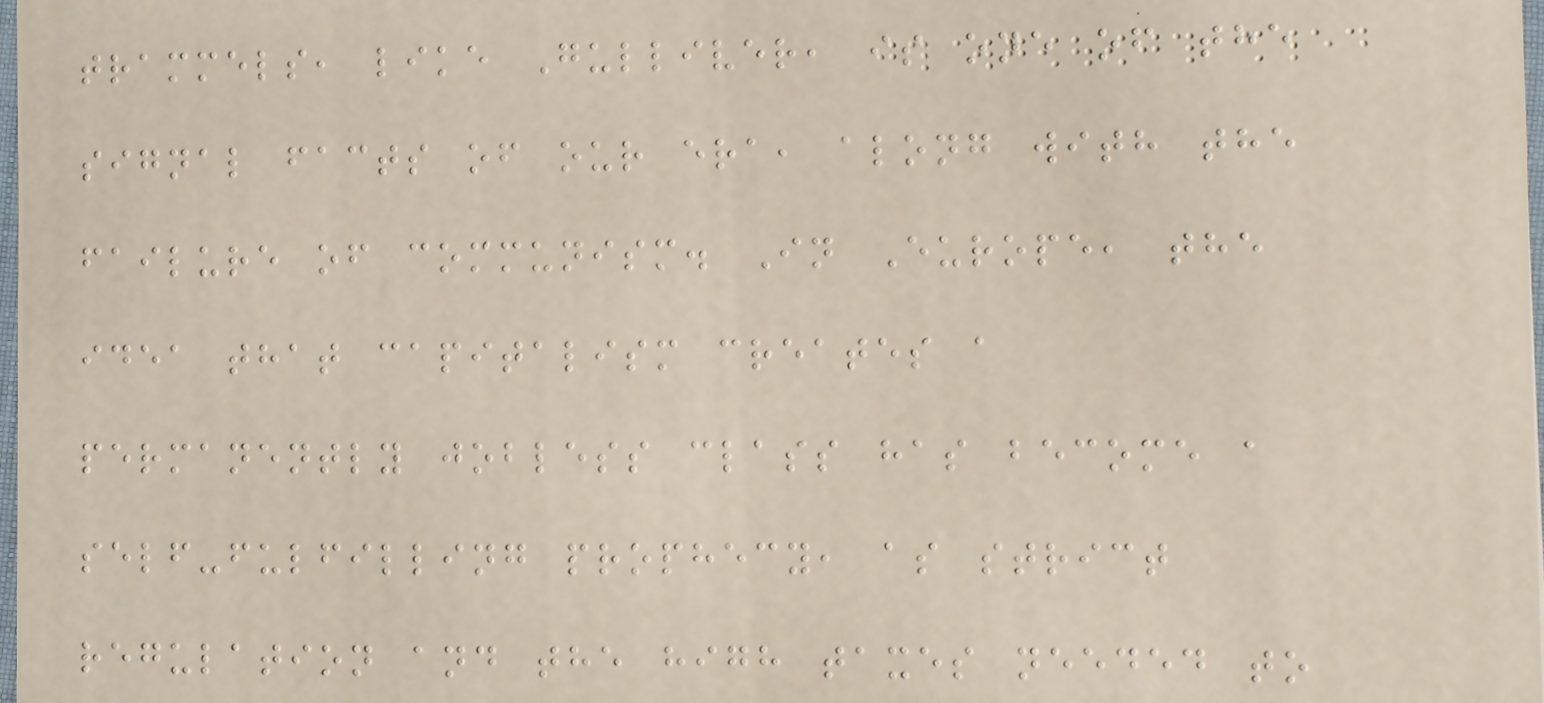trammels, like Gulliver, is one of the
signal facts of our era, along with the
failure of communism. In Europe, the
idea that capitalism creates a
permanently jobless class has become a
self-fulfilling prophecy, as strict
regulation and the high taxes needed to
